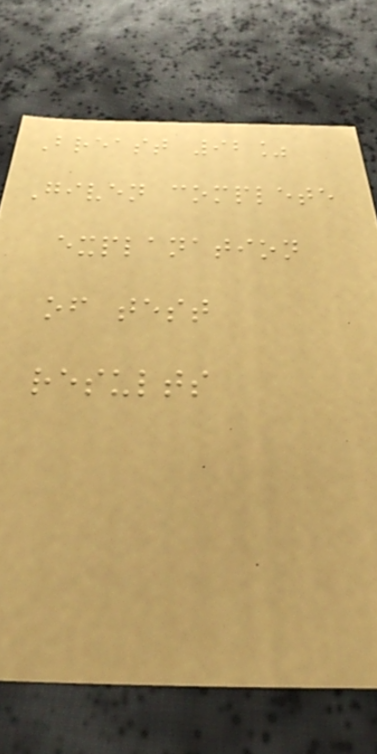Breast 92%
Given complete
explanation
of test
results
